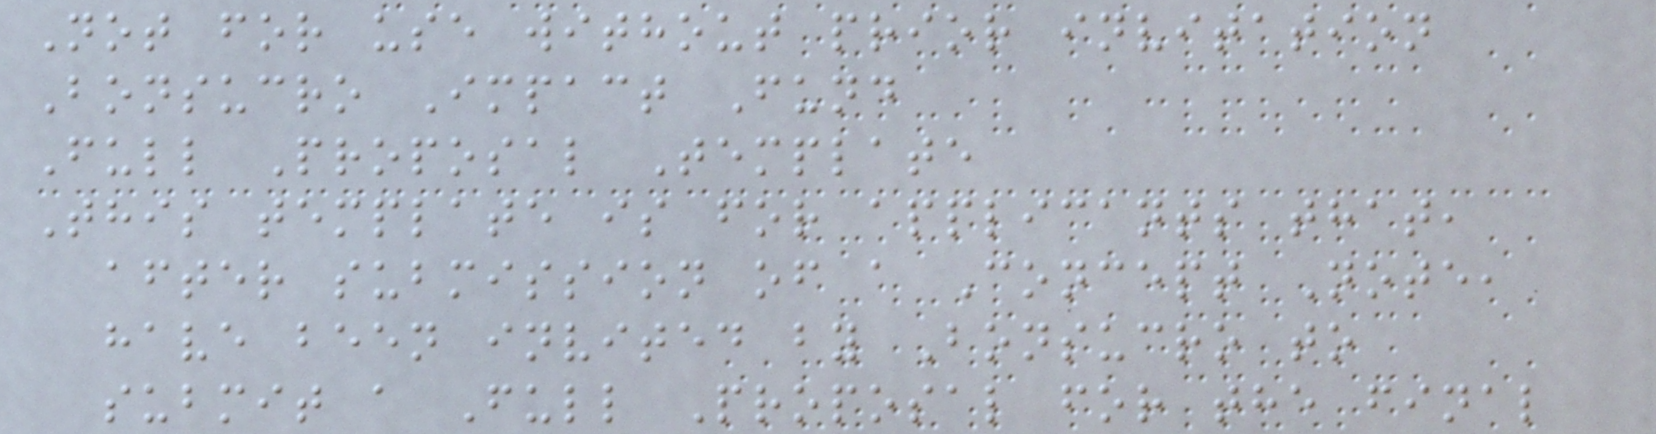Not for use without prior invitation
Bonsucro Impact Fund
Full Proposal Template
This template is for applicants that,
after submission of a Concept Note,
have been invited by Bonsucro to
submit a Full Proposal for the final
